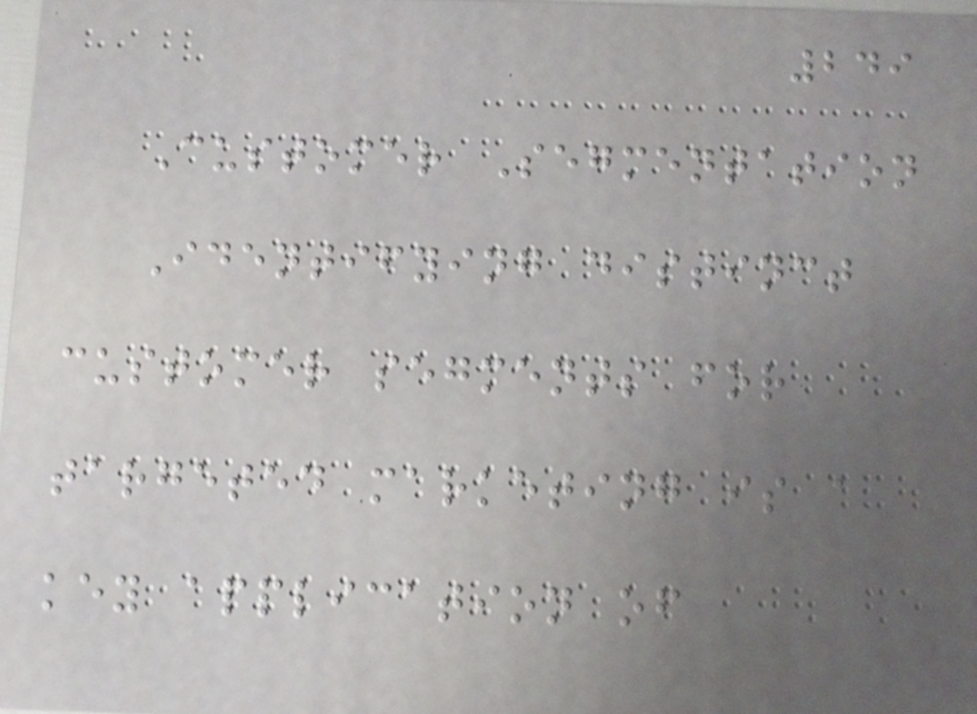249
Customer Segmentation
Identifying distinct
customer segments for
targeted marketing is a
key application of
